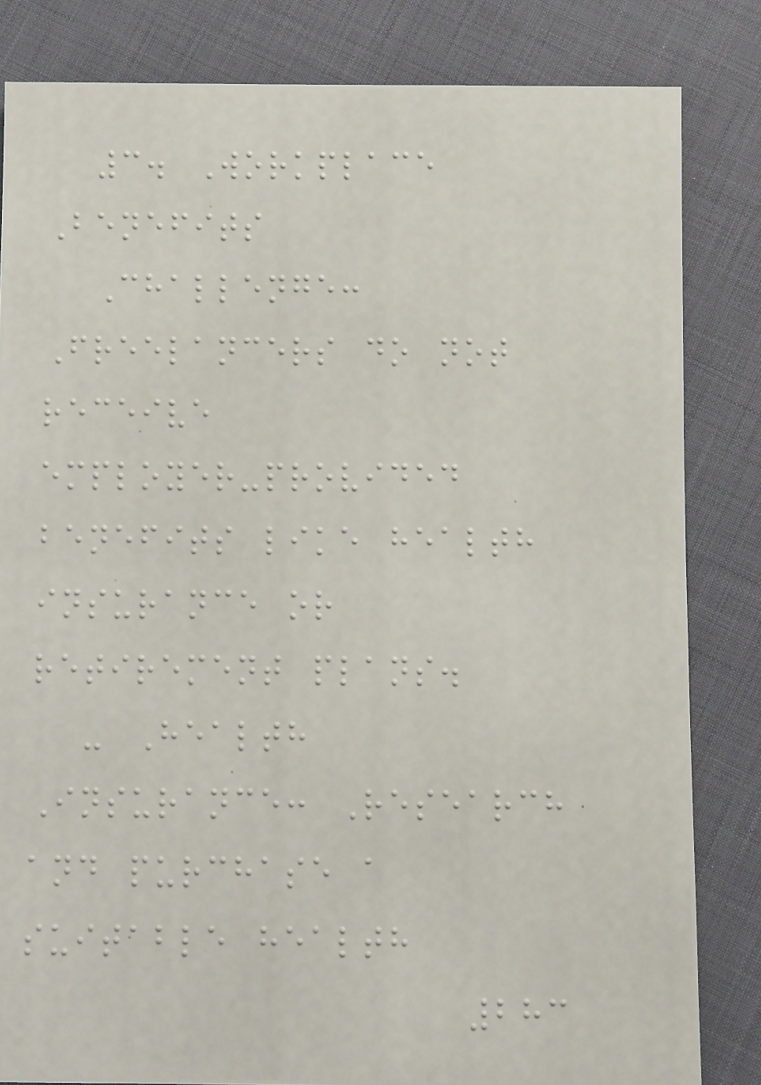3. Workplace
Benefits
Challenge:
Freelancers do not
receive
employer-provided
benefits like health
insurance or
retirement plans.
- Health
Insurance: Research
and purchase a
suitable health
283
